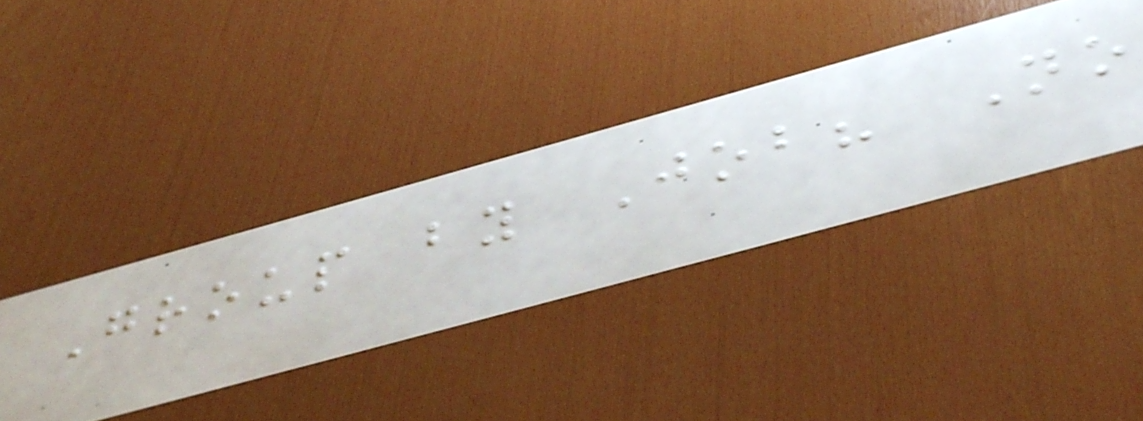Group by Job? No
